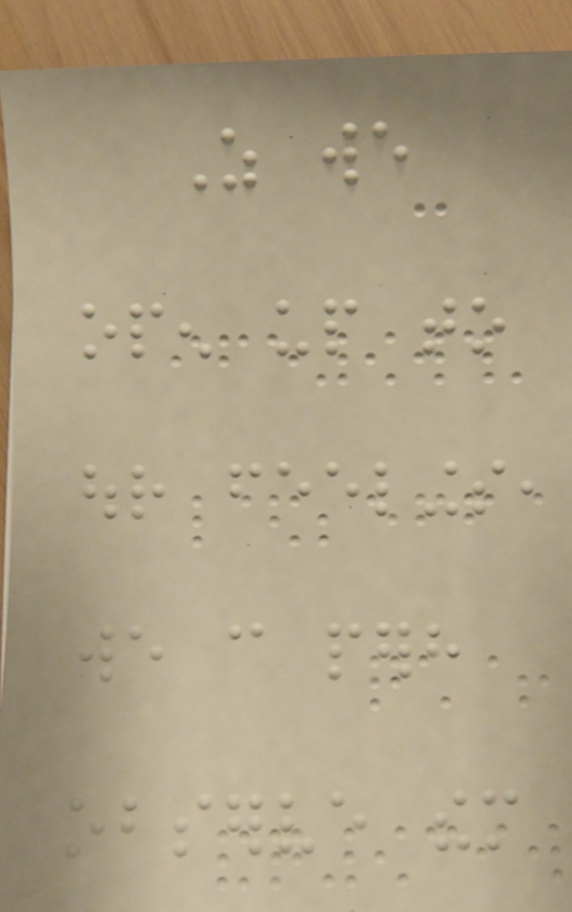As we
open up to
our feelings,
we can perhaps
observe them
